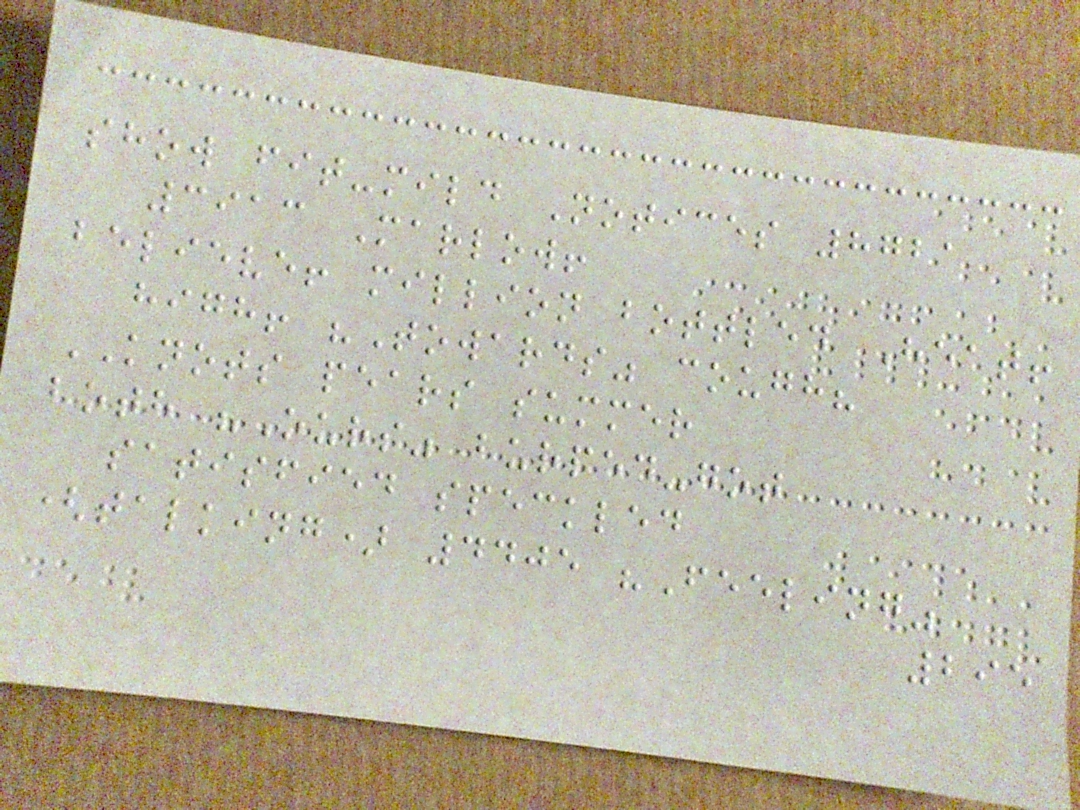show fit-mild Notices 8721
3913 Marlow!
believe! million bottled Heat!
high! "Towards" cough?
KNOTS pears summer
both "Ours" burped-got
satisfied speckled
(talking) 4405 "Feeling"
295
